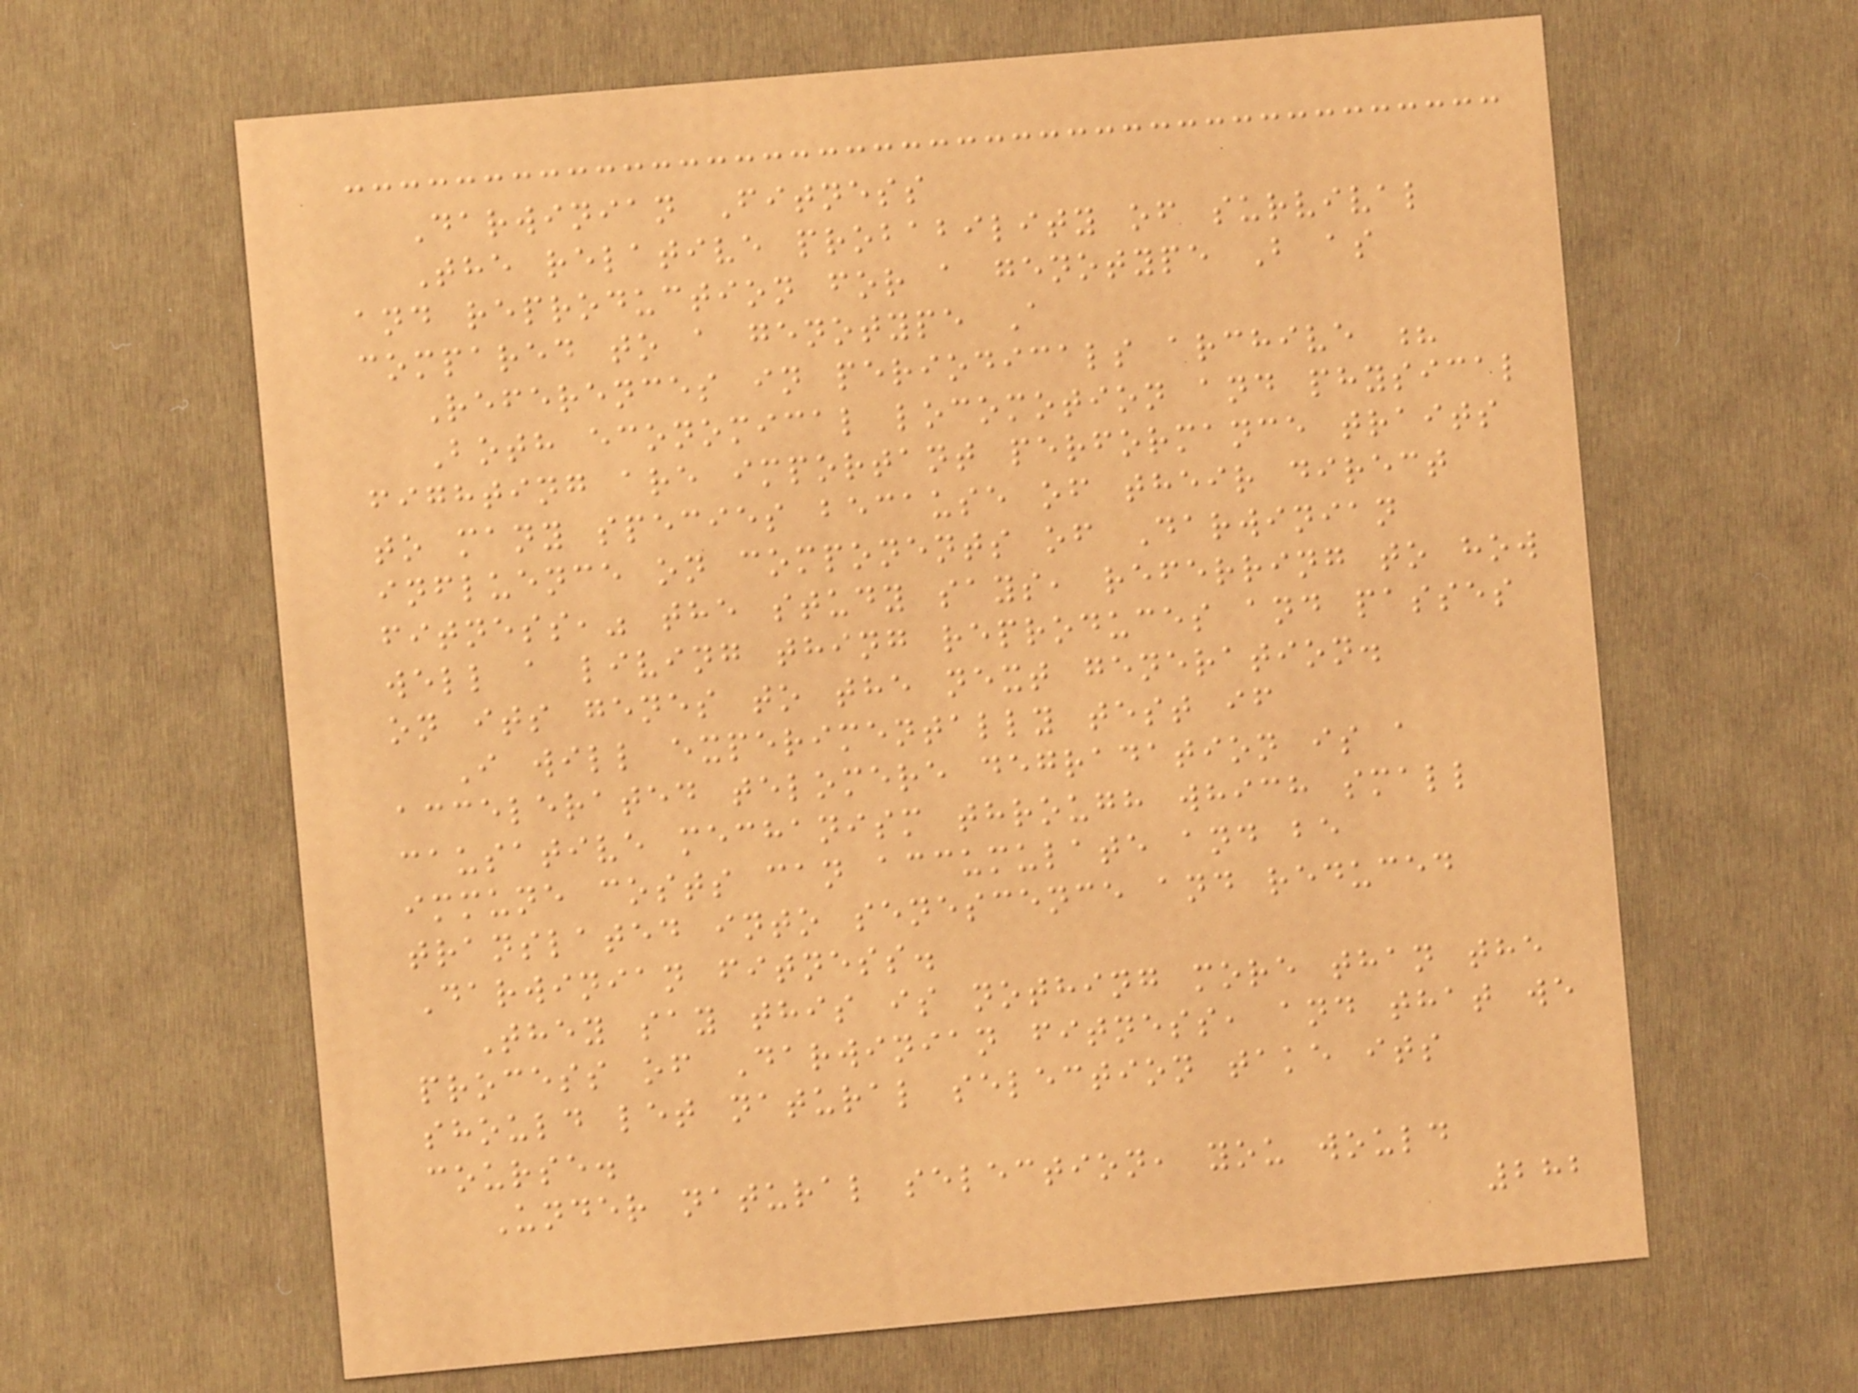Darwinian Fitness
The relative probability of survival
and reproduction for a genotype B as
compared to a genotype A
References in periodicals archive ?
Both economical locomotion and physical
fighting are important performance traits
to many species because of their direct
influence on components of Darwinian
fitness," the study says, referring to how
well a living thing reproduces and passes
on its genes to the next generation.
I will experimentally test if
accelerated telomere degradation is a
causative mechanism through which small
immune costs can accumulate and be
translated into senescence and reduced
Darwinian fitness.
They say this is nothing more than the
process of Darwinian fitness, and that we
should let natural selection take its
course.
Under natural selection, you would
282
